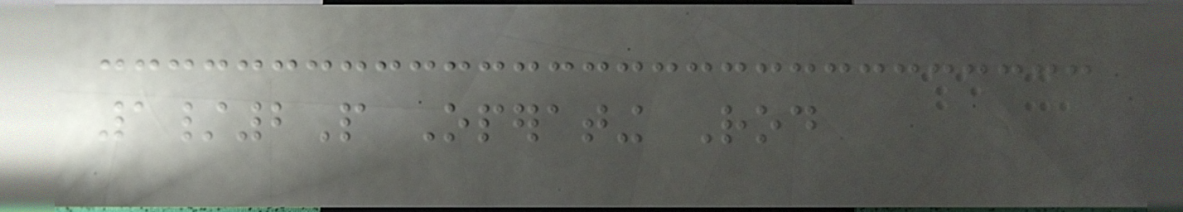1/2P Operating Rod
